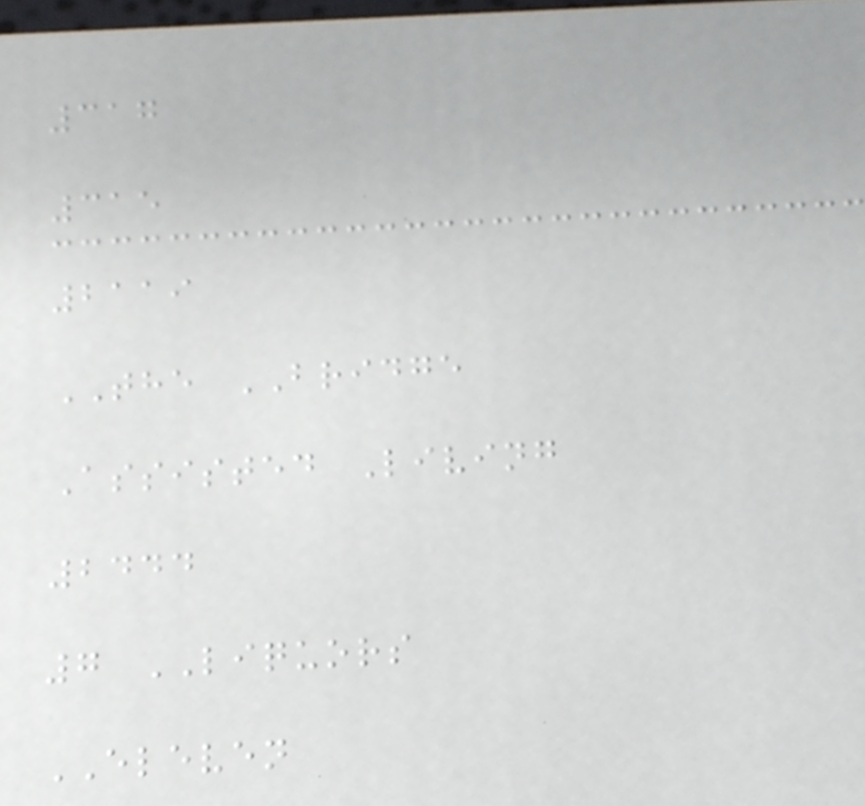317
315
2119
THE BRIDGE
Assisted Living
2444
7 LIQUORS
ELEVEN
